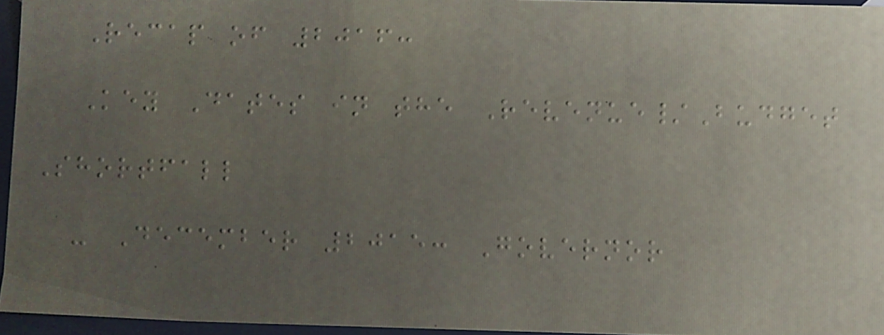Recap of 2016:
Key Dates in the Revenue/Budget
Shortfall
- December 2015: Governor
